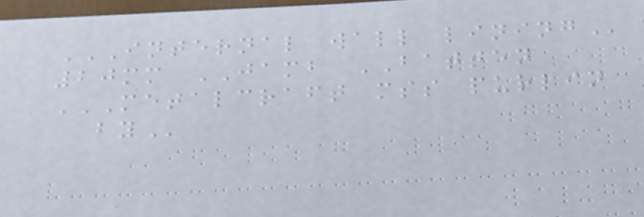INTERNAL WALL LINING
20mm JAMB BATTEN
METALCRAFT MSS PURLIN
BY
